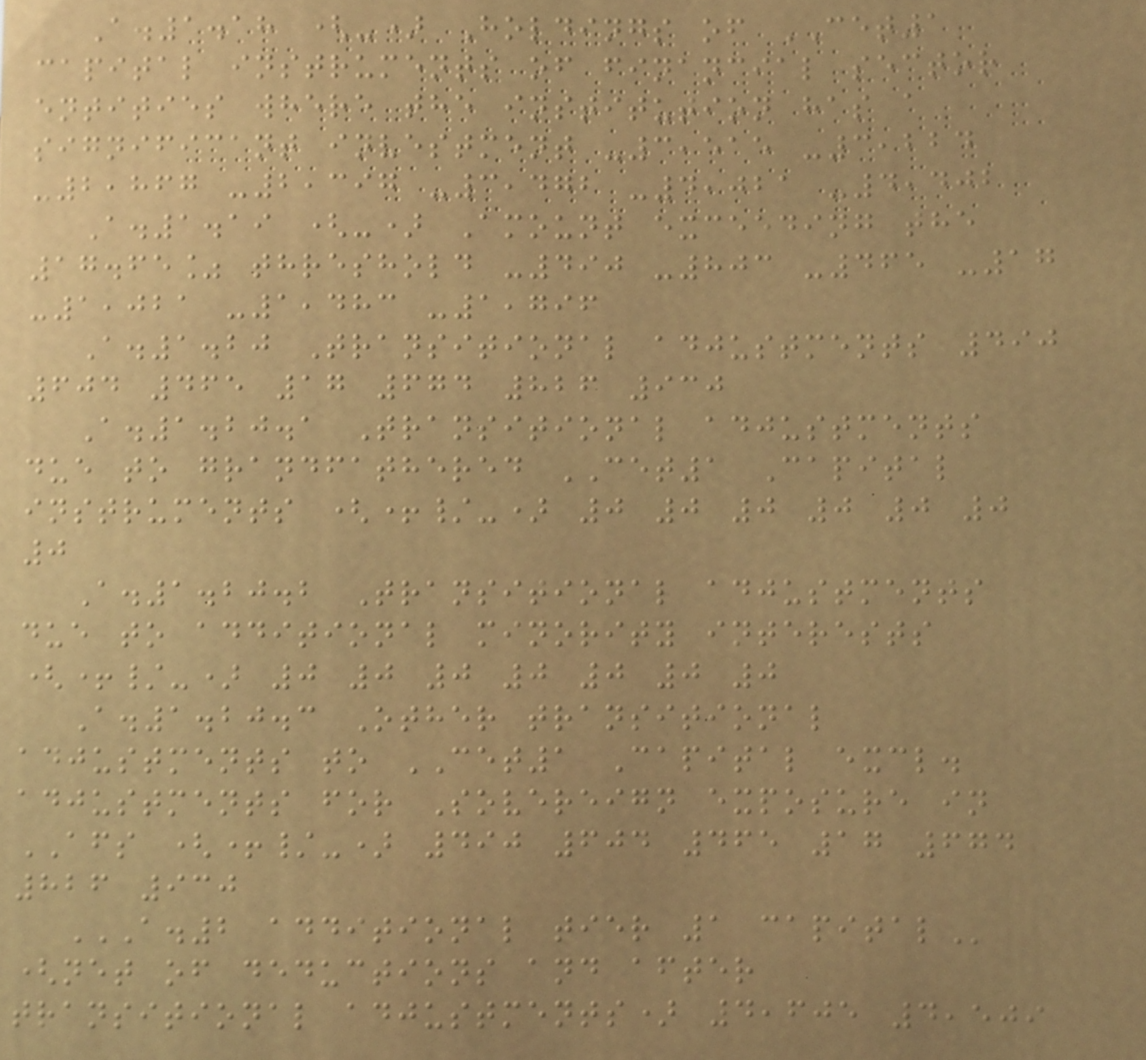A.1.18 (-) Holdings of CET1
capital instruments of financial sector
entities where the institution has a
significant investment -3,515 -3,224
-2,867 -2,397 -3,472 -4,021 -4,402
A.1.19 (-) Amount exceeding the
17.65% threshold -490 -803 -465 -17
-1,021 -1,483 -1,796
A.1.20 Transitional adjustments 490
604 465 17 674 826 930
A.1.20.1 Transitional adjustments
due to grandfathered CET1 Capital
instruments (+/-) 0 0 0 0 0 0
0
A.1.20.2 Transitional adjustments
due to additional minority interests
(+/-) 0 0 0 0 0 0 0
A.1.20.3 Other transitional
adjustments to CET1 Capital excl.
adjustments for Sovereign exposure in
AFS (+/-) 490 604 465 17 674
826 930
A.2 ADDITIONAL TIER 1 CAPITAL
(net of deductions and after
transitional adjustments) 4,605 4,509
